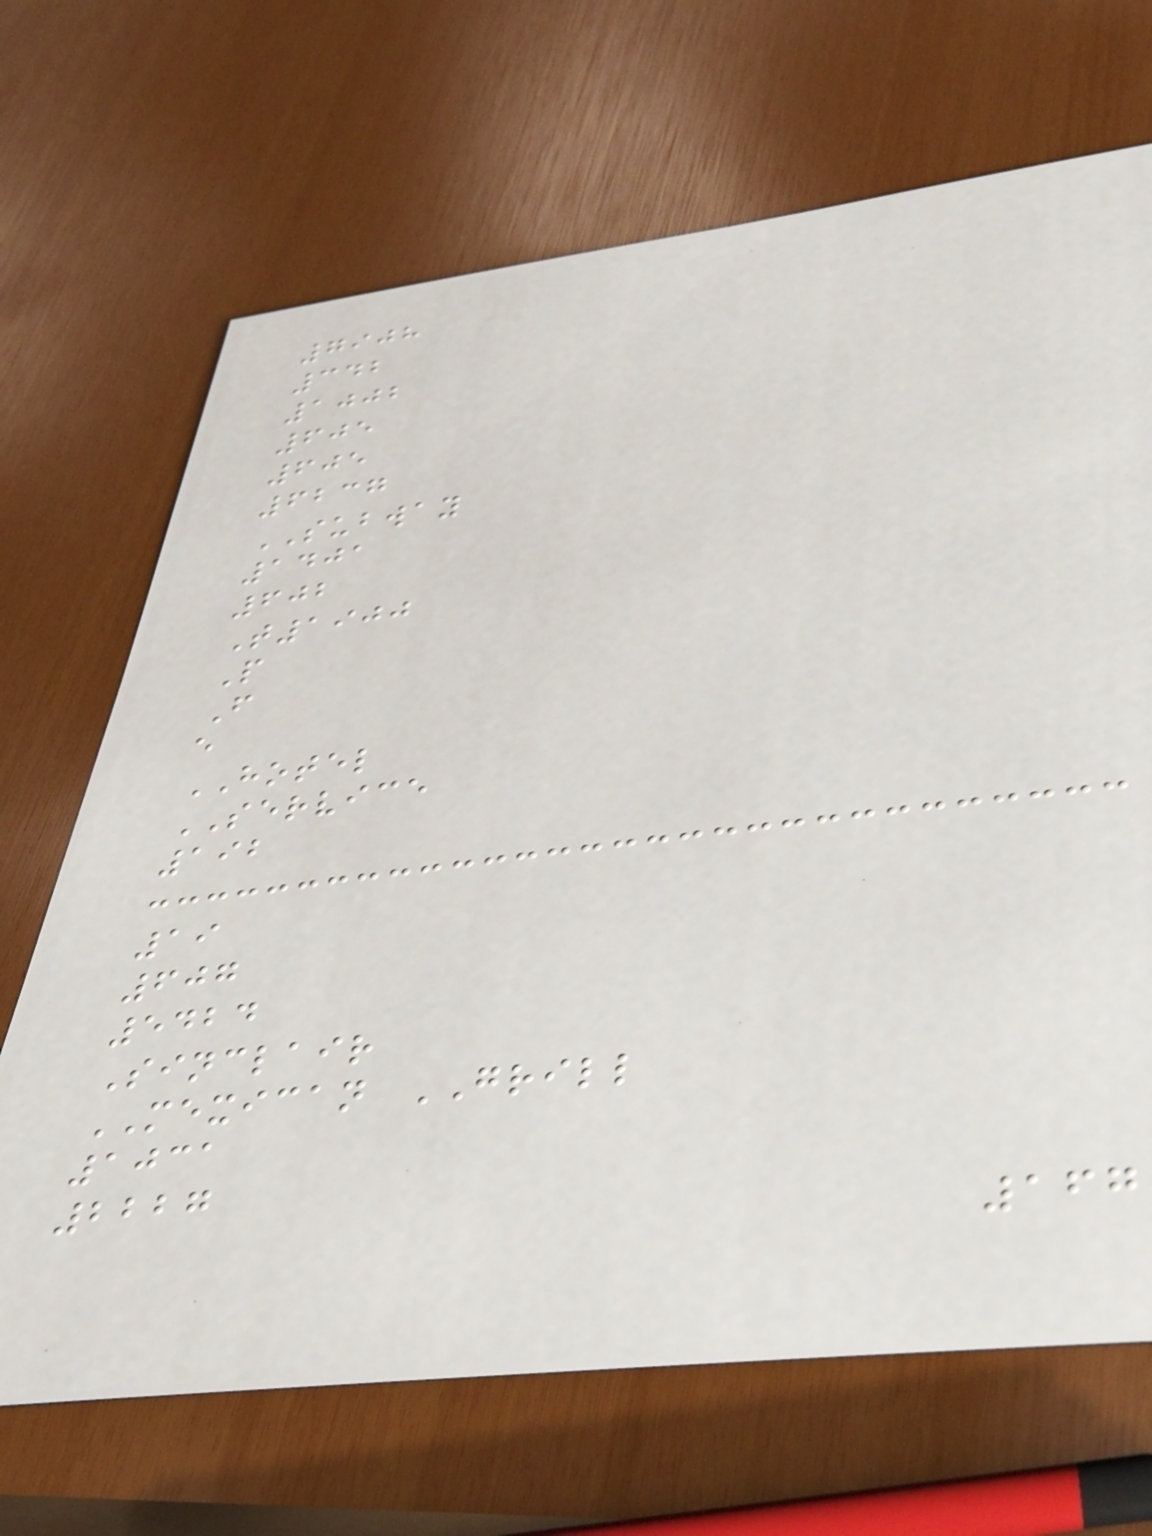7908
342
1002
605
605
6237
SUBWAY
1401
602
T1900
P
F
e
HOTEL
SERVICE
192
19
607
5424
Sinclair
MEXICAN GRILL
1031
2227
167
